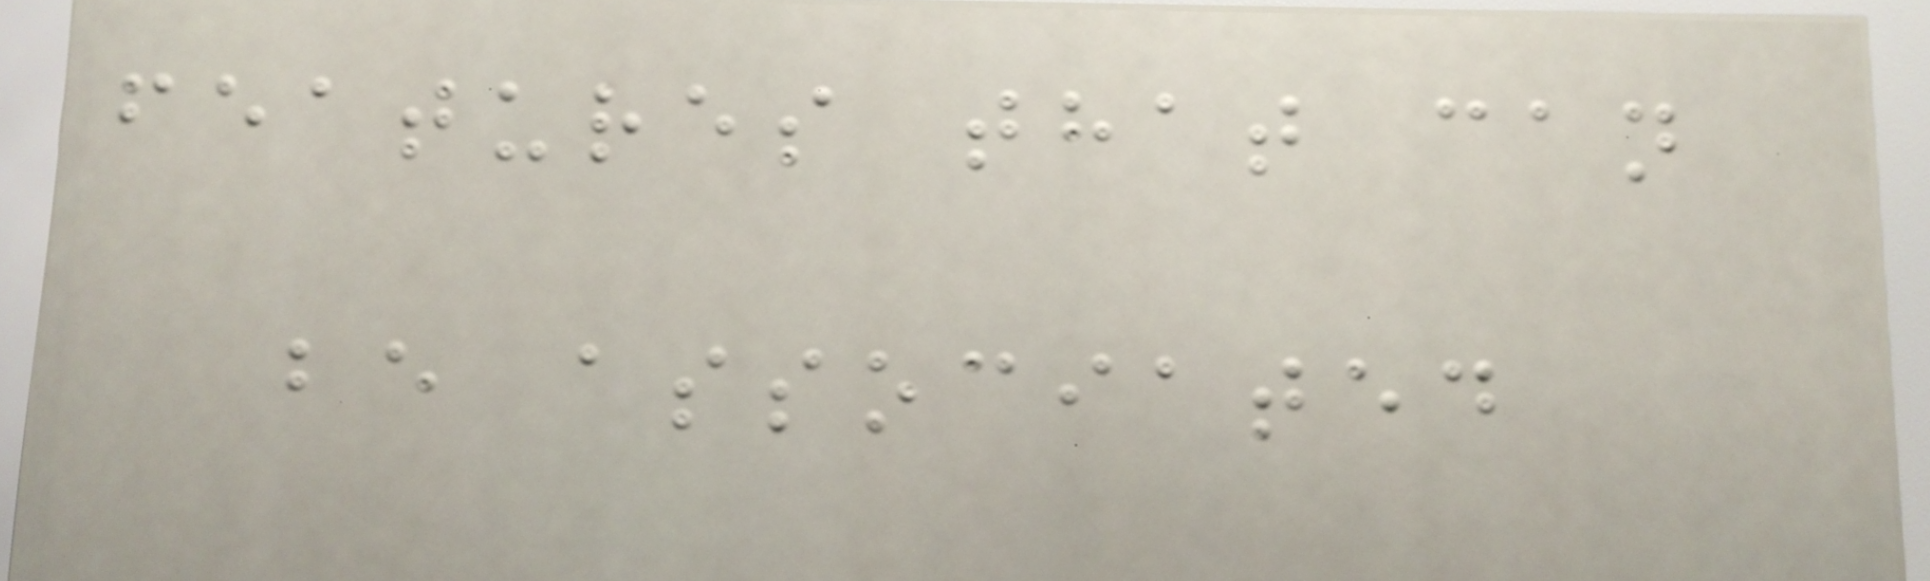features that can
be associated
